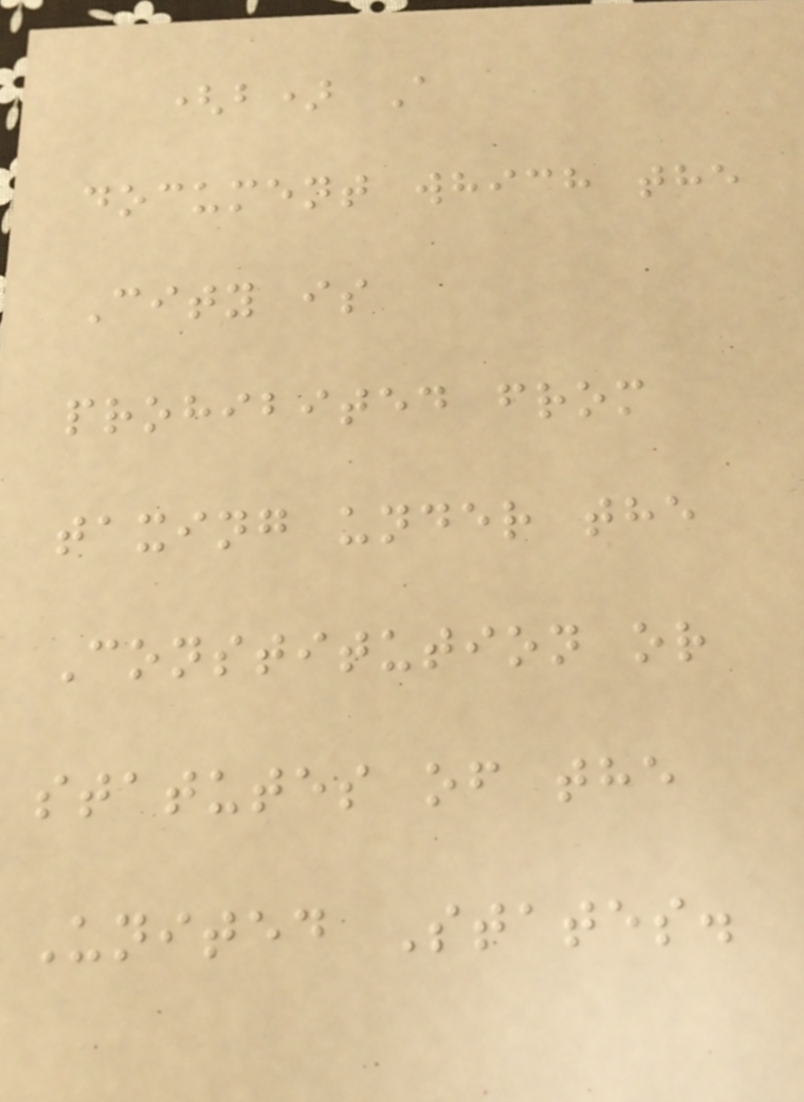(b) A
document which the
City is
prohibited from
taxing under the
Constitution or
statutes of the
United States.
